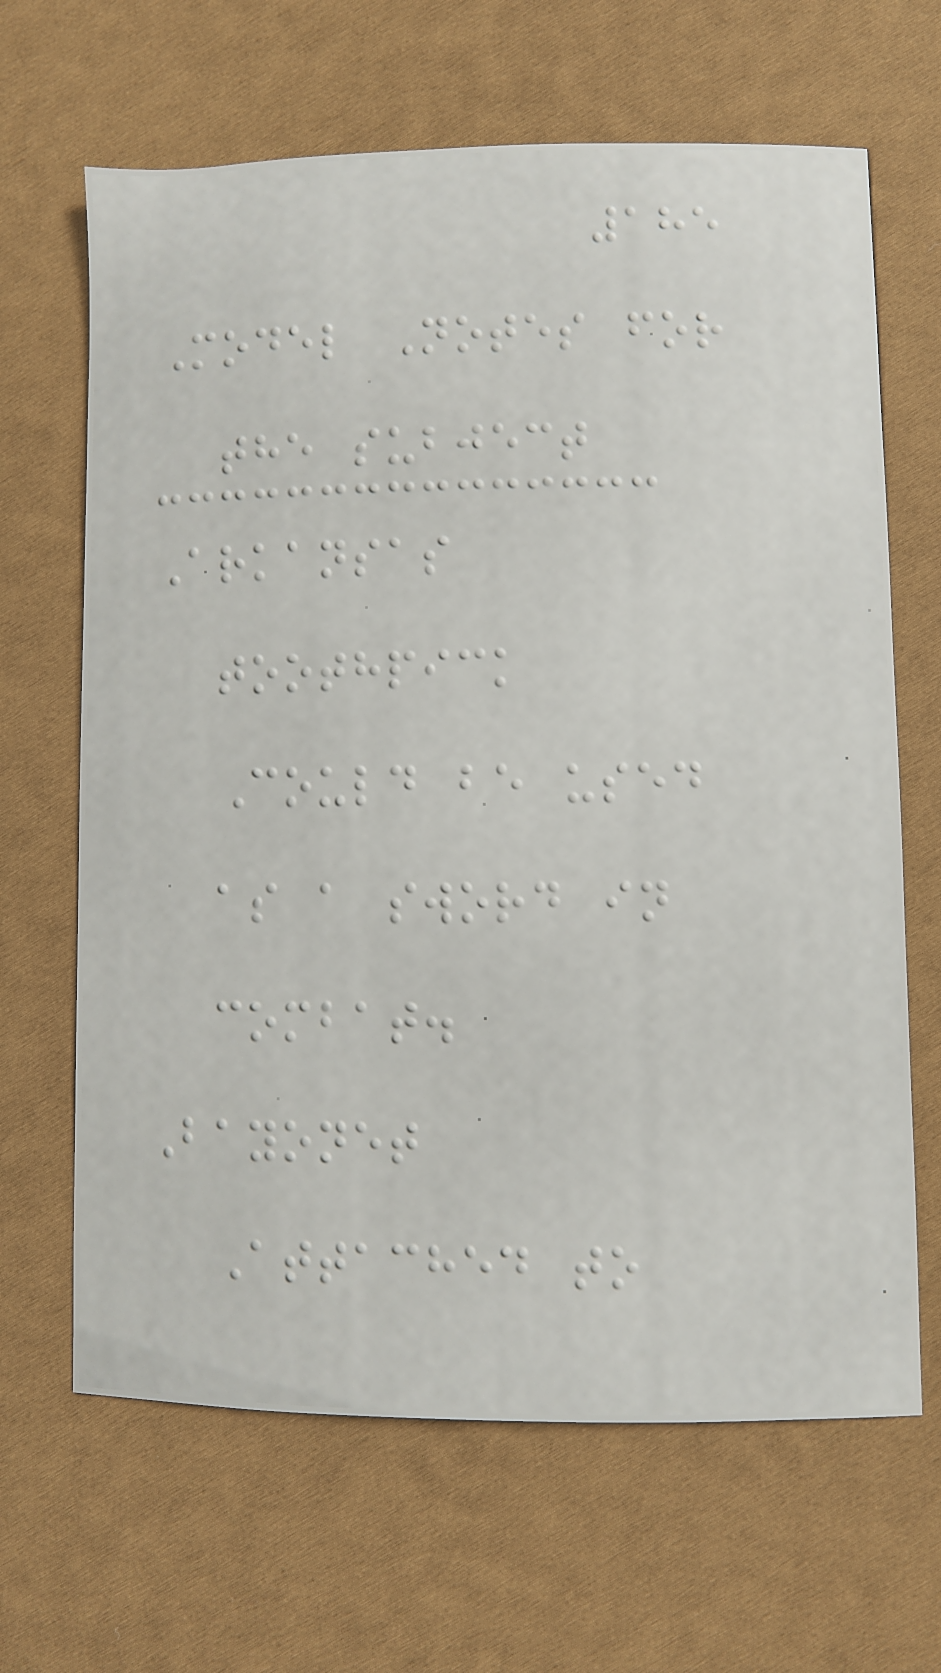185
Model Notes for
the subject
Arkansas
toothpick
Could be used
as a sword in
combat.
Bayonet
Attached to
